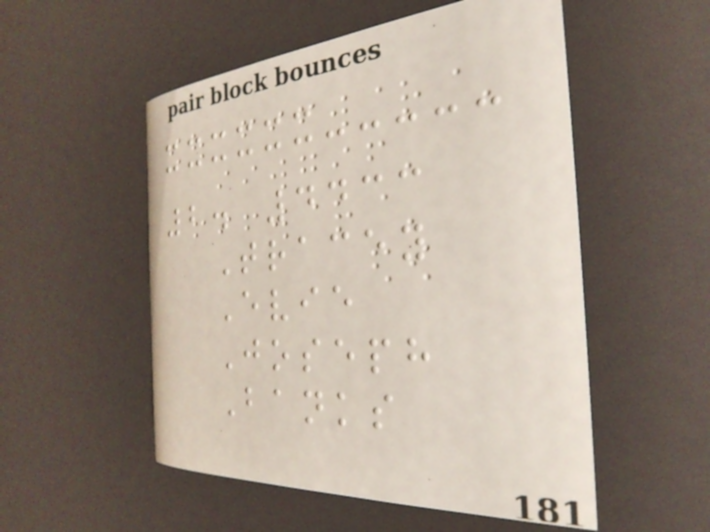2. 4433
Tracey
Evie
Joseph
Banks
